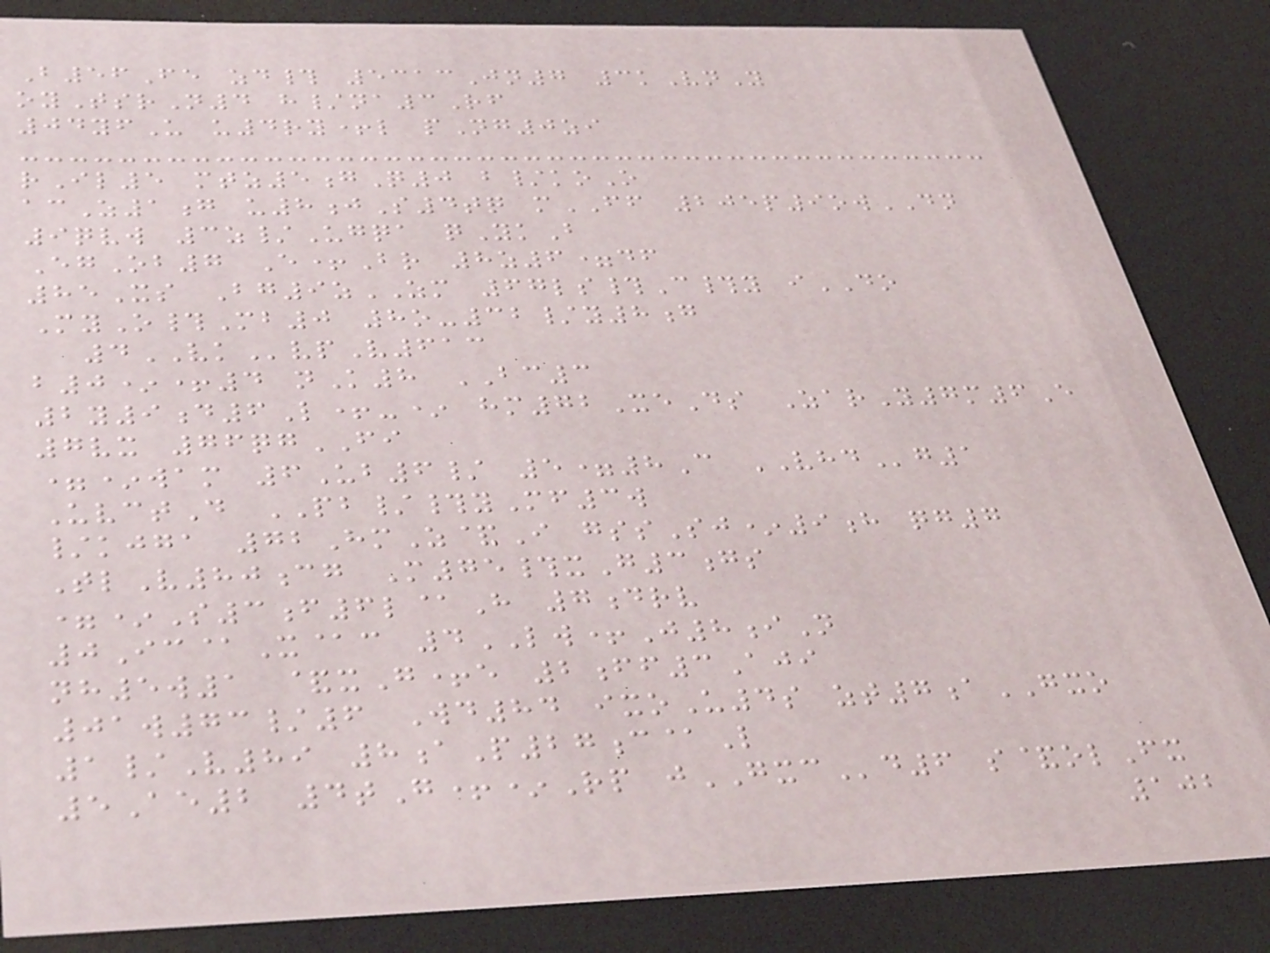B56Fe zd# 5313Jn7 3kVnY
oyTsrN4 h/na3Rf
04yfU u4ry+l pNg0zi
rIl5 mtz5gQ0 b/koO
acZ1g u8jS4tq mFF 205p9owDN
9qvw 3z/Ugqa qYkB
EgOb7 E+Br 8z6=df
85Xs Bg9zZM 67ls#C#y iDO
MyO#Mb0 8o-32/y8g
4VKvpV613
b0*+4 nK8 BC3
2y9d6L+-* hm72XeDs ZarY7m6E
7vx 76qgFI
=*wam 6Ub6/ 5=8C VHDg1
UvctD PB/#yMf3w
/kjga 72HmZ&I gssSj*9h qg7
TlV80cg M75#xG3gs
=*S3f6l@H 7drv
0Ic@X@c 4LW+J8iN
nh5w1 &xG+e 2ff3Aji
01w73/6 Wd84 ixoU4s zt7aGXO
1/V89 8aP27c@L
5Ae2 4tG+*Rp jGXCd6 s&olFx
102
